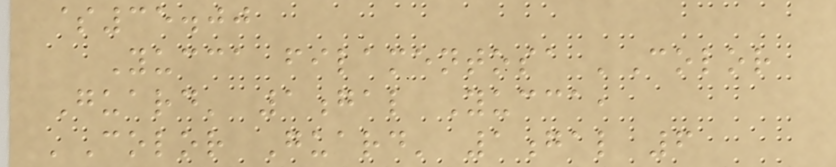$35.00
Yucca filamentosa 'Color
Guard' 1gal Yucca,
'Color Guard' 1gal 6
